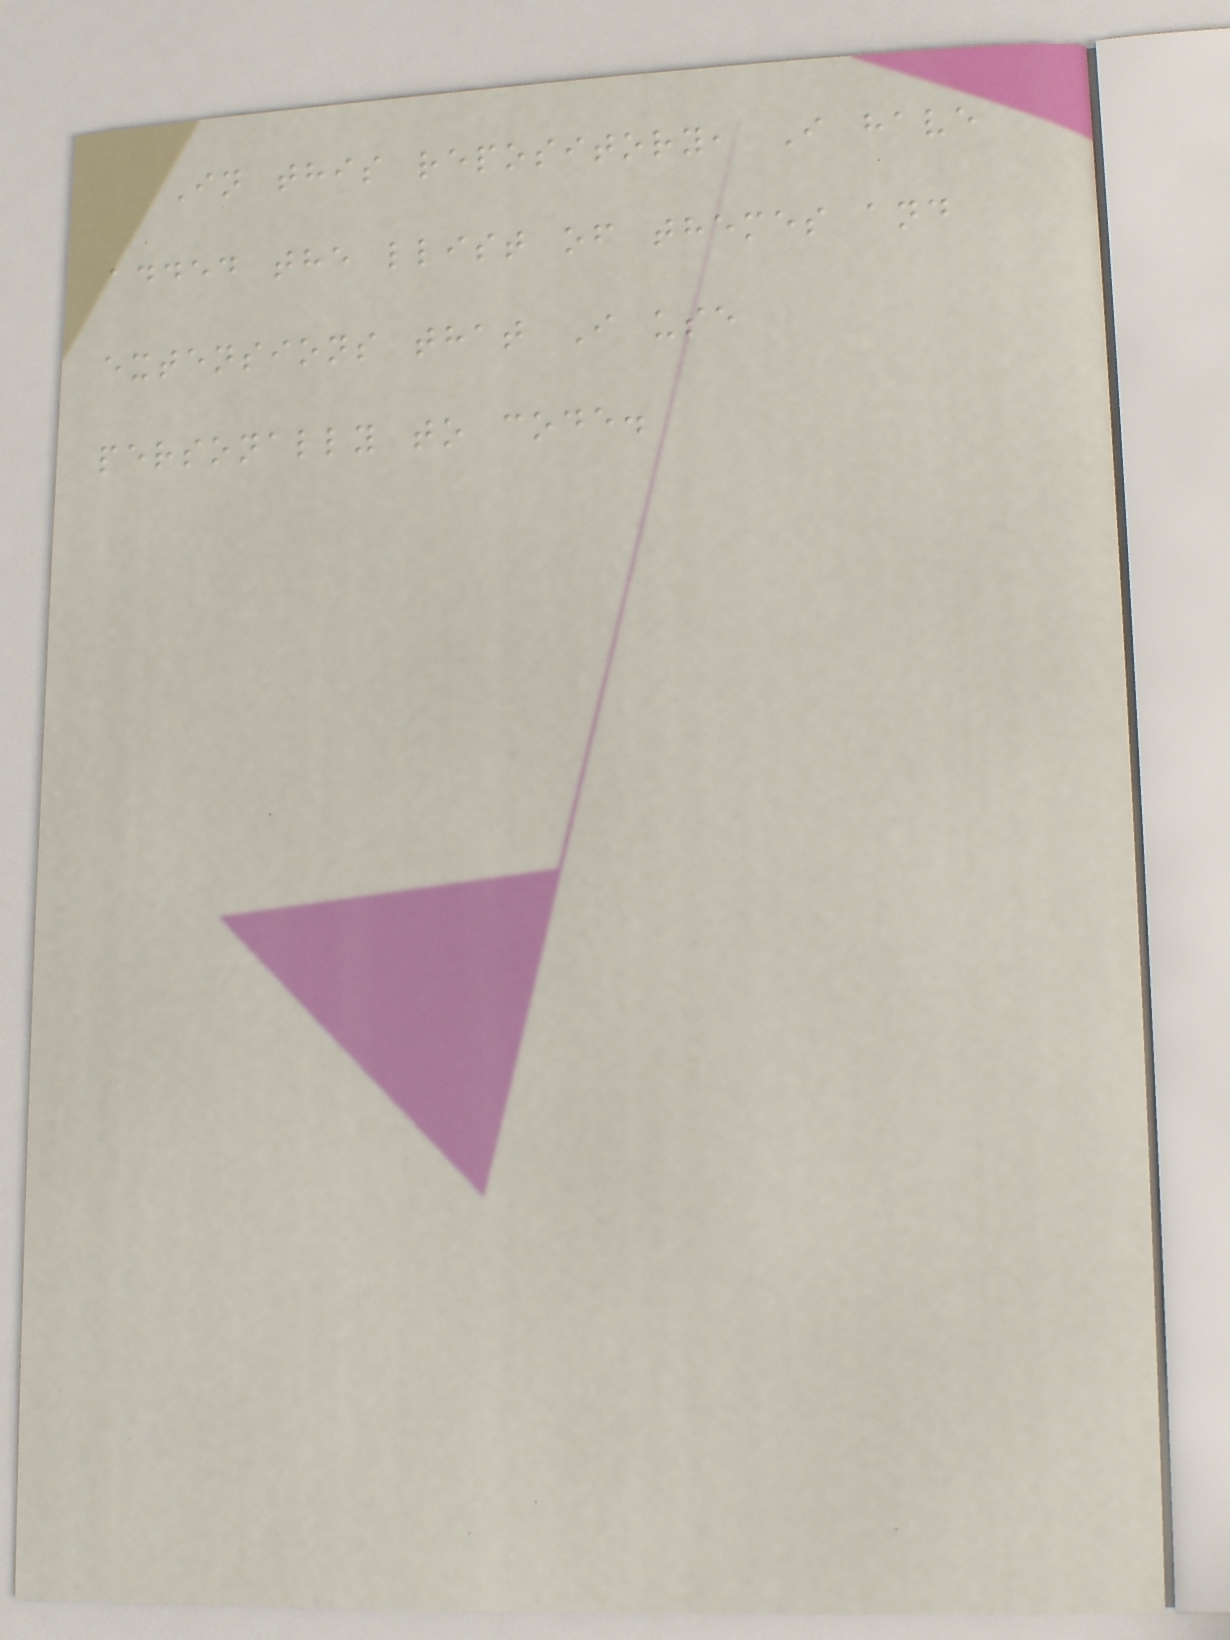In this repository, I have
added the llist of themes and
extensions that I use
personally to code.
